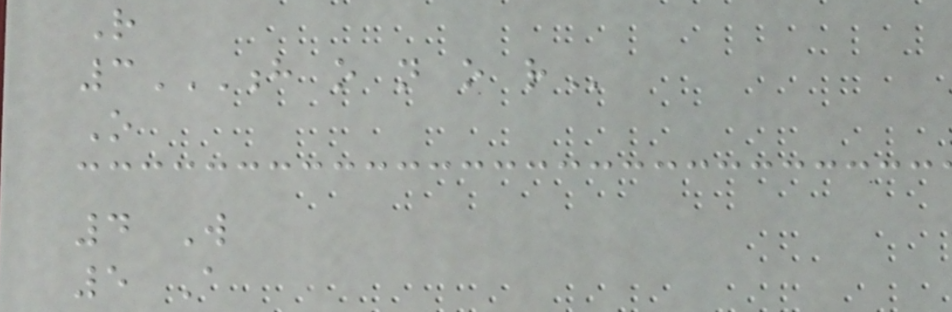R
3H O N O R
O
4 W
5 A
